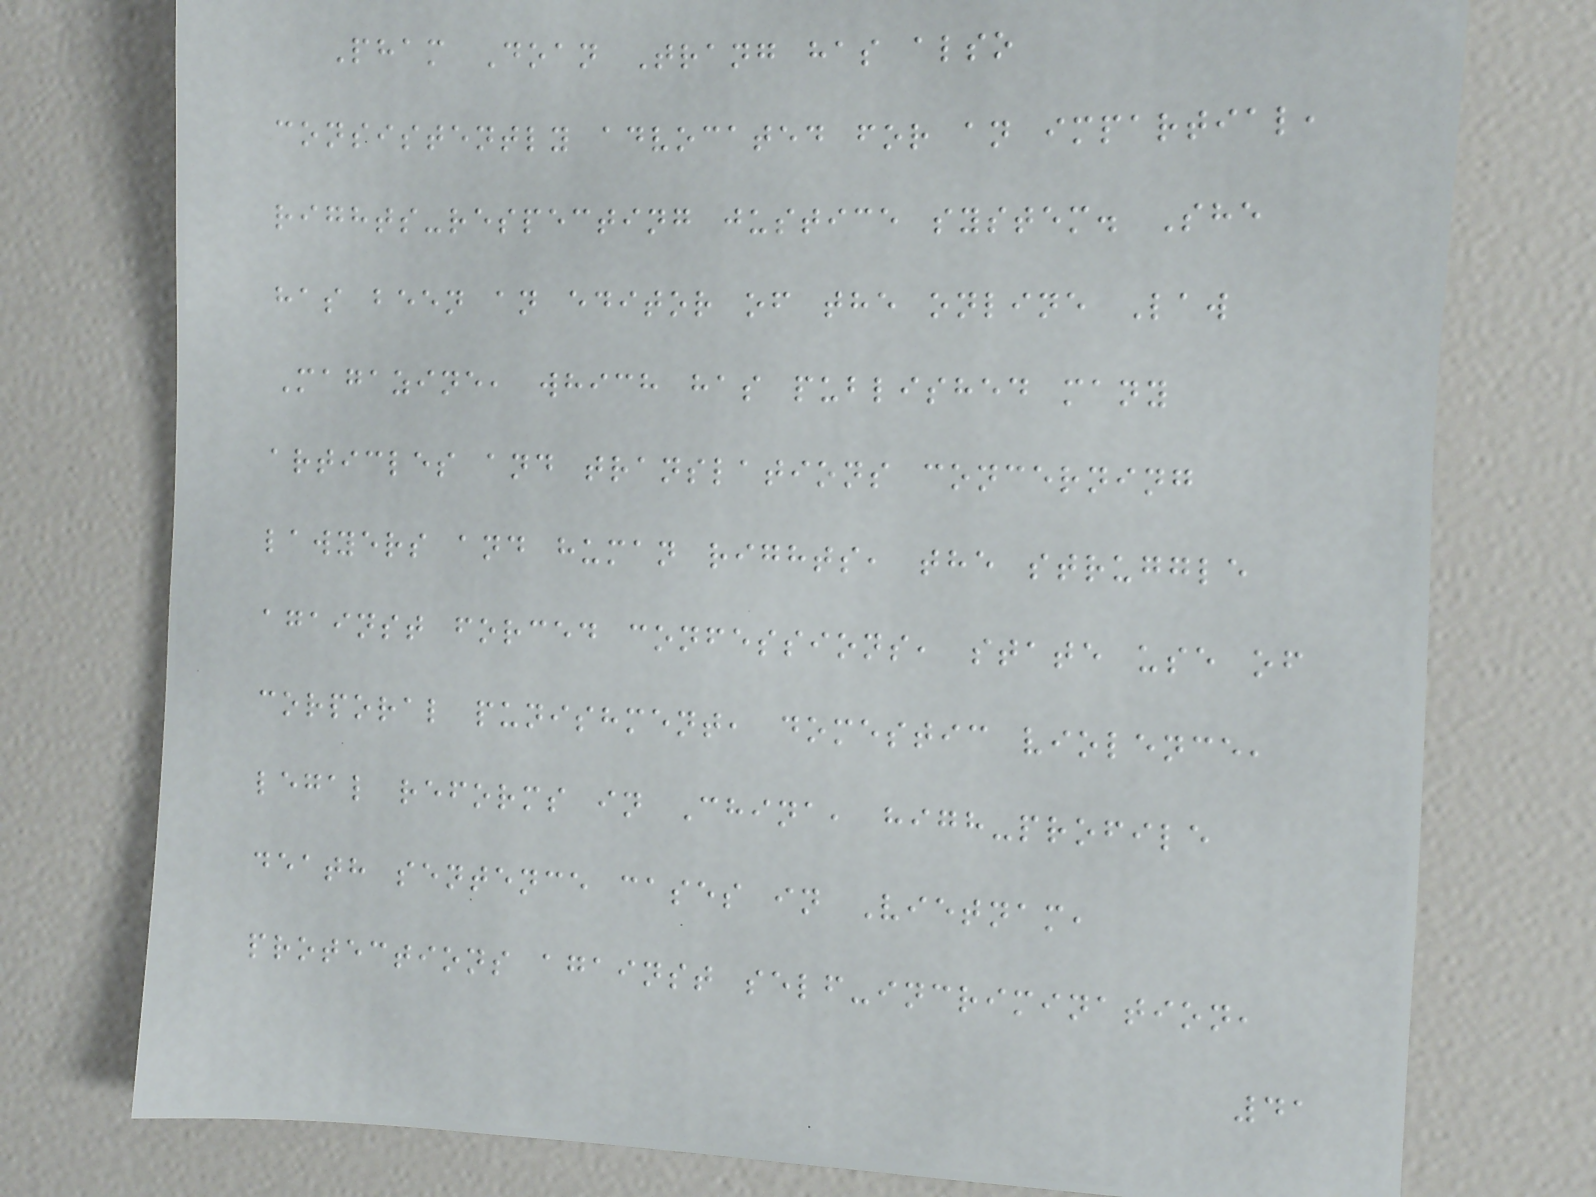Pham Doan Trang has also
consistently advocated for an impartial,
rights-respecting justice system. She
has been an editor of the online Law
Magazine, which has published many
articles and translations concerning
lawyers and human rights, the struggle
against forced confessions, state use of
corporal punishment, domestic violence,
legal reforms in China, high-profile
death sentence cases in Vietnam,
protections against self-incrimination,
41
